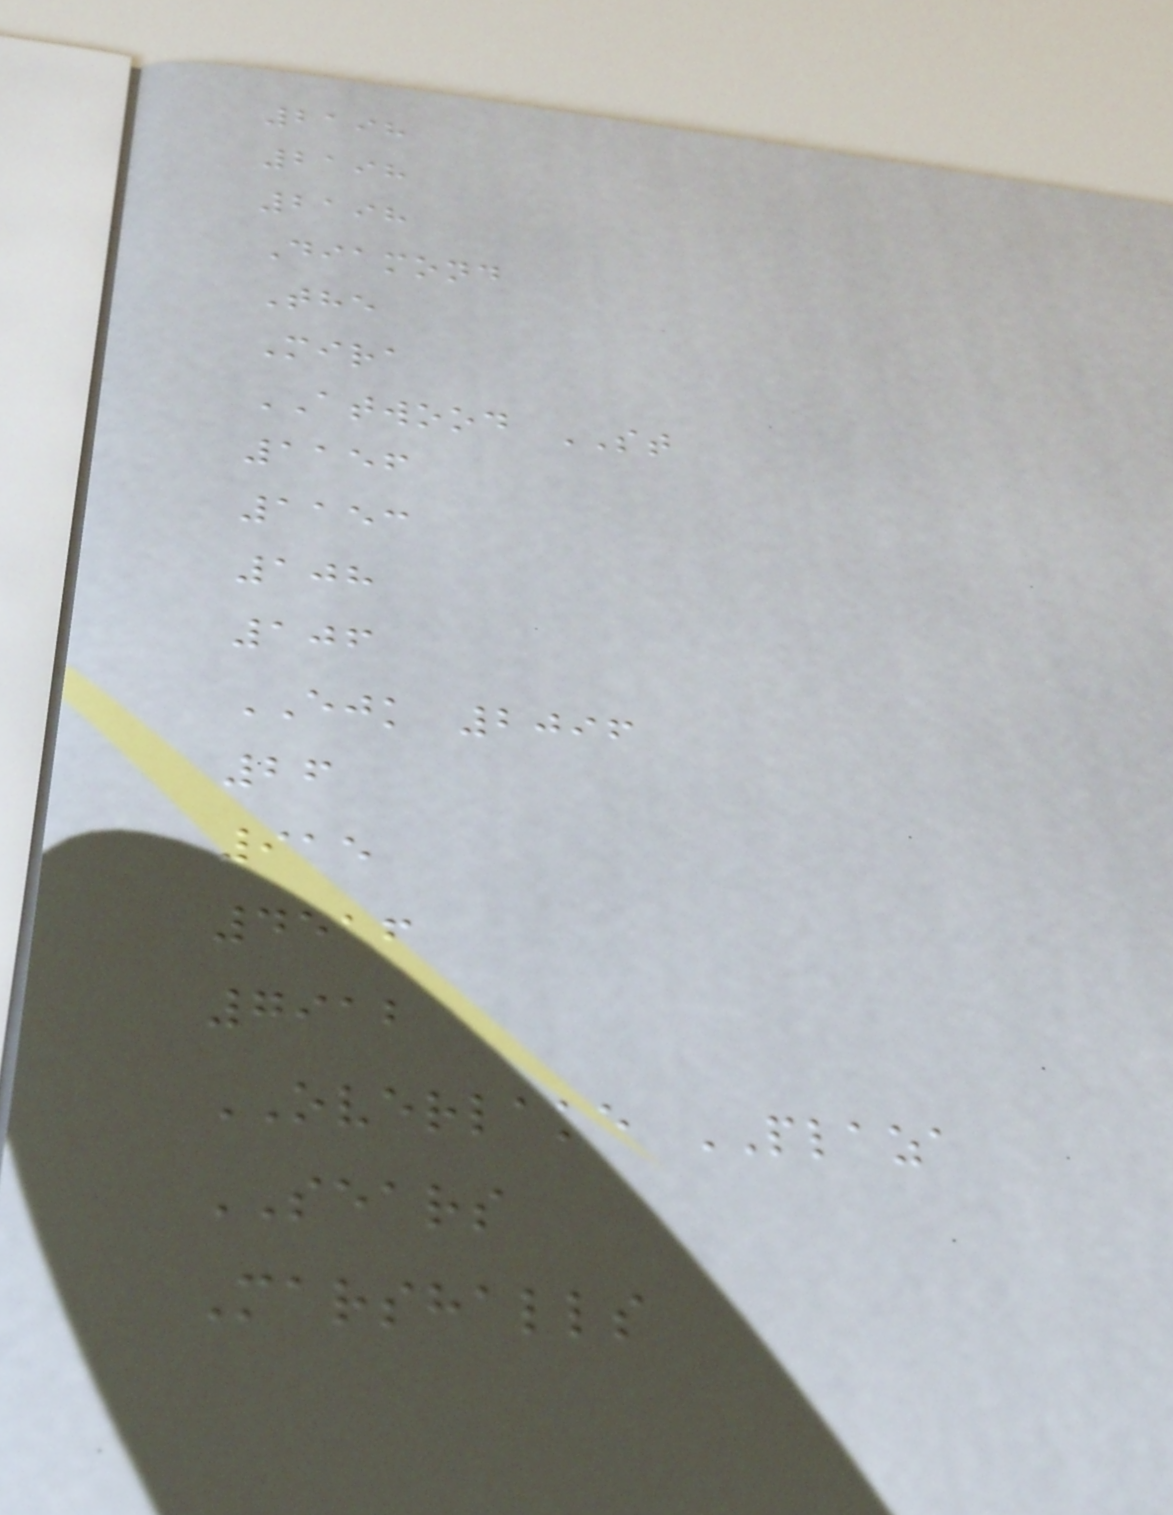2198
2198
2198
Diamond
The
Mira
ATWOOD ST
1156
1153
108
106
EJK 2096
26
915
4516
7912
OVERLAKE PLAZA
SEARS
Marshalls
